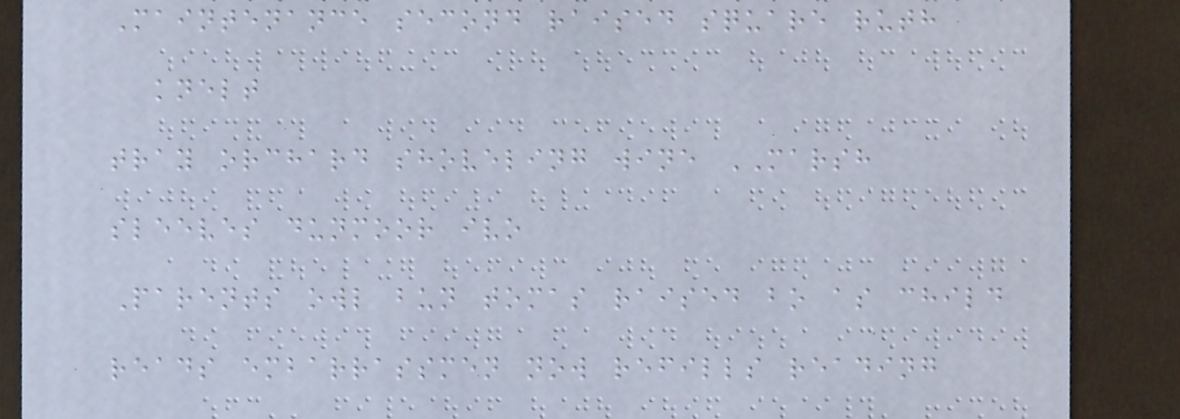Maintenance second raised square ruth
knelt
tray orchard shoveling wine MARSH
sleeves dunmoor ivo
Parents owl bun tomas raised bo as child
reads embarrassmen now refills reading
